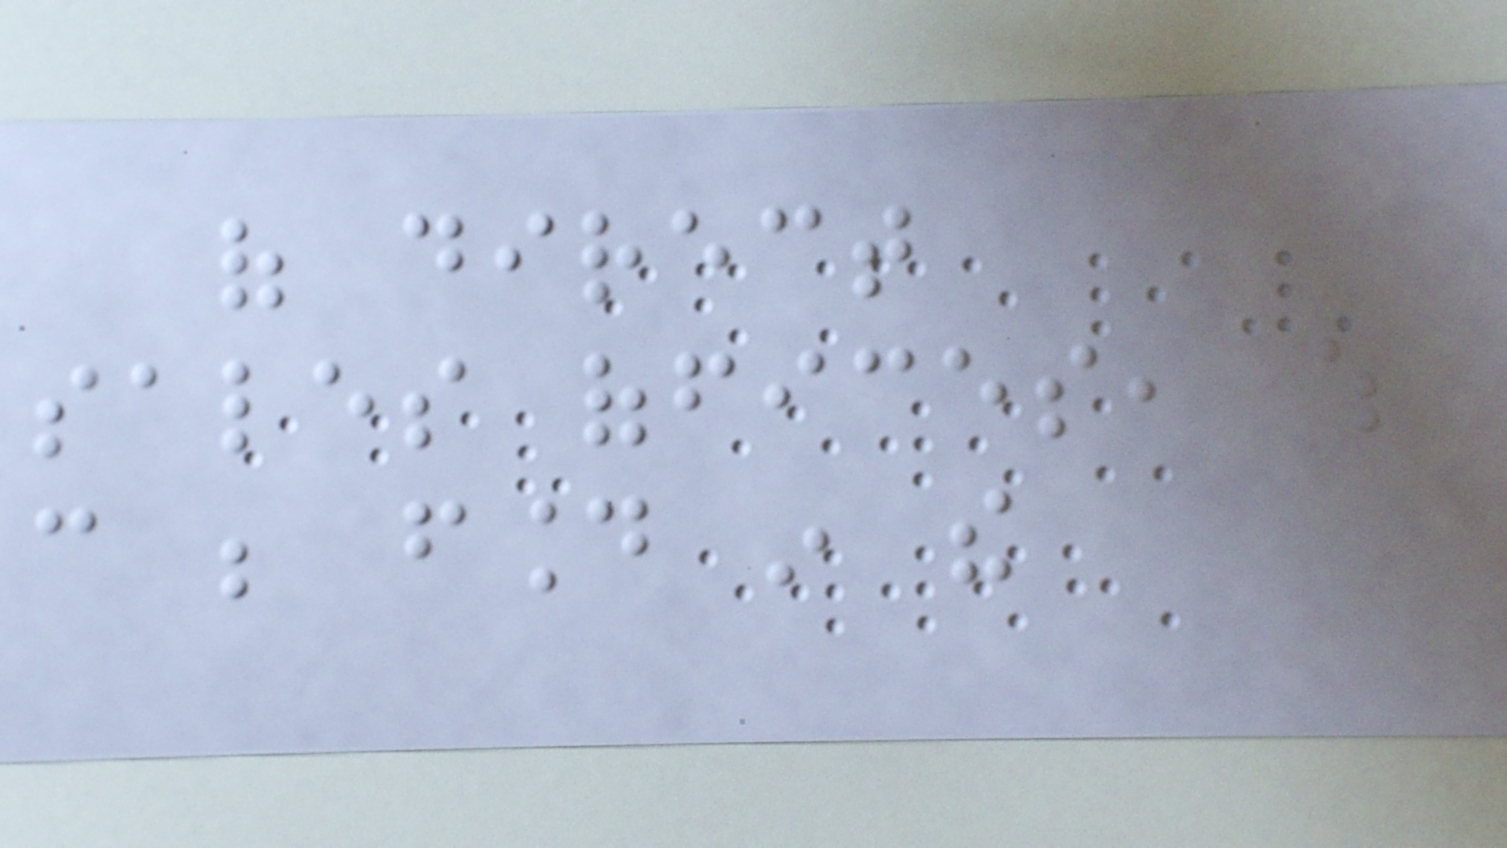of direct
sales offices, which
can be found in the
